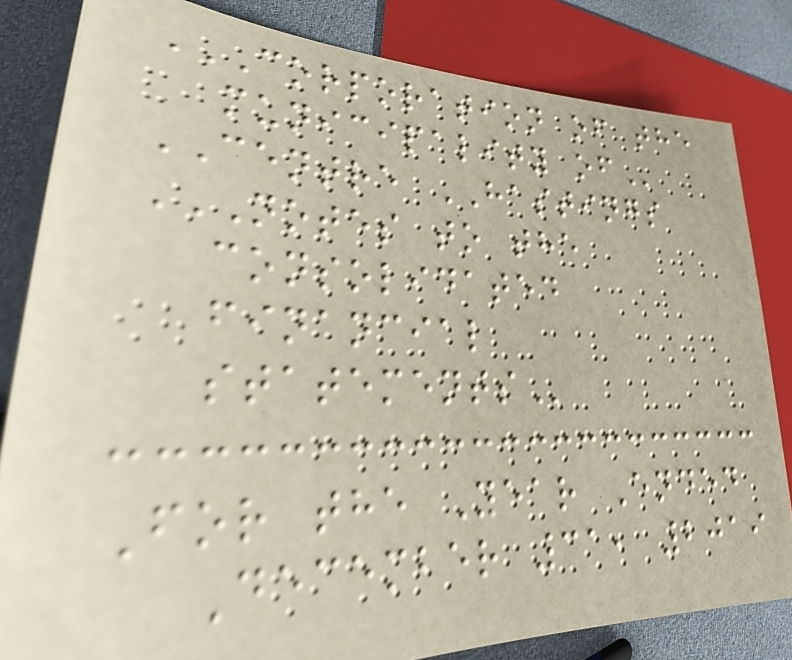CORPORATION OF THE
MUNICIPALITY OF
CENTRE HASTINGS
NOTES TO THE
CONSOLIDATED
FINANCIAL
STATEMENTS
For the Year Ended
December 31, 2019
